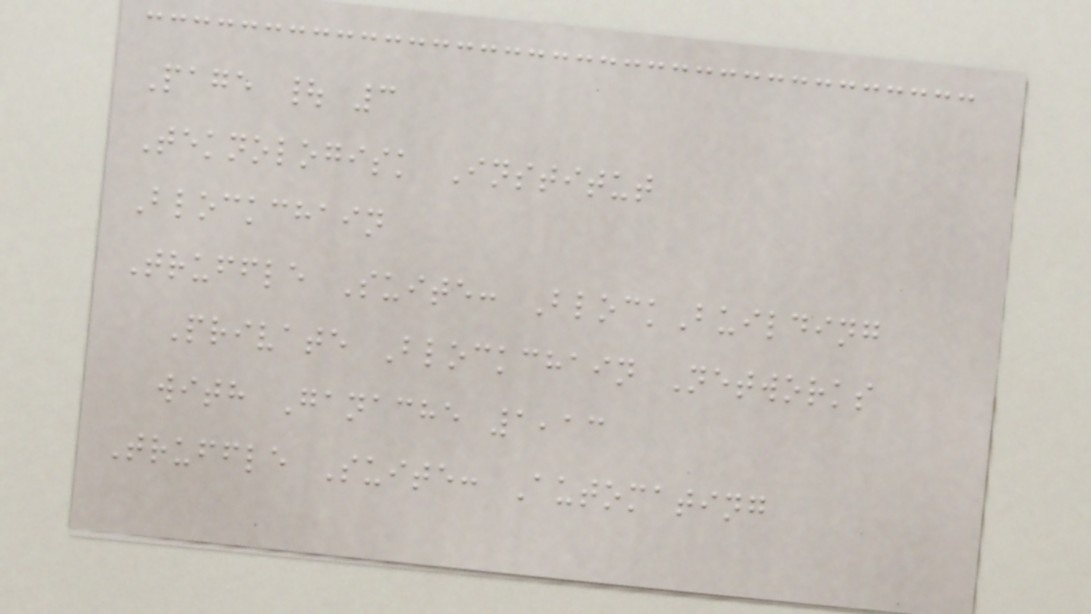Page | 3
Teknologisk Institut
Blockchain
Truffle Suite: BlockBuilding
Private Blockchain Networks
with Ganache 1,13
Truffle Suite: Automating
